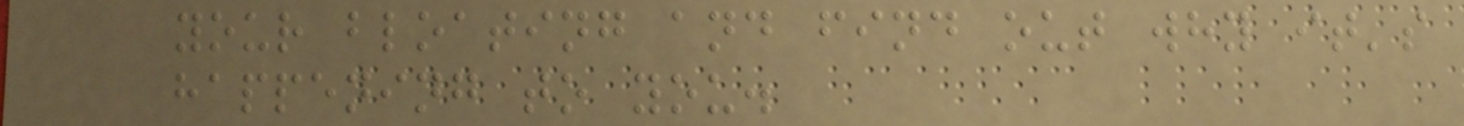your bloating and find out why it's
happening to you.
